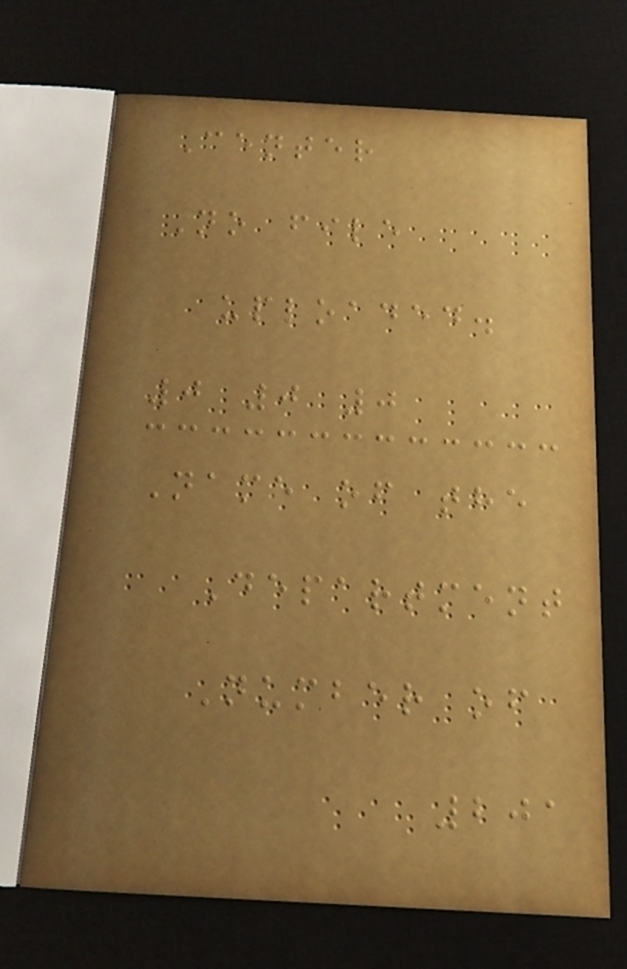Center
No file
uploaded.
0 0 0
Name of the
Department
Number of
201
